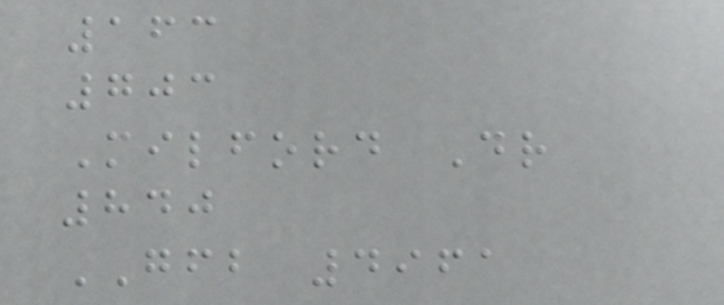163
703
Milford Dr
840
GFB 4961
